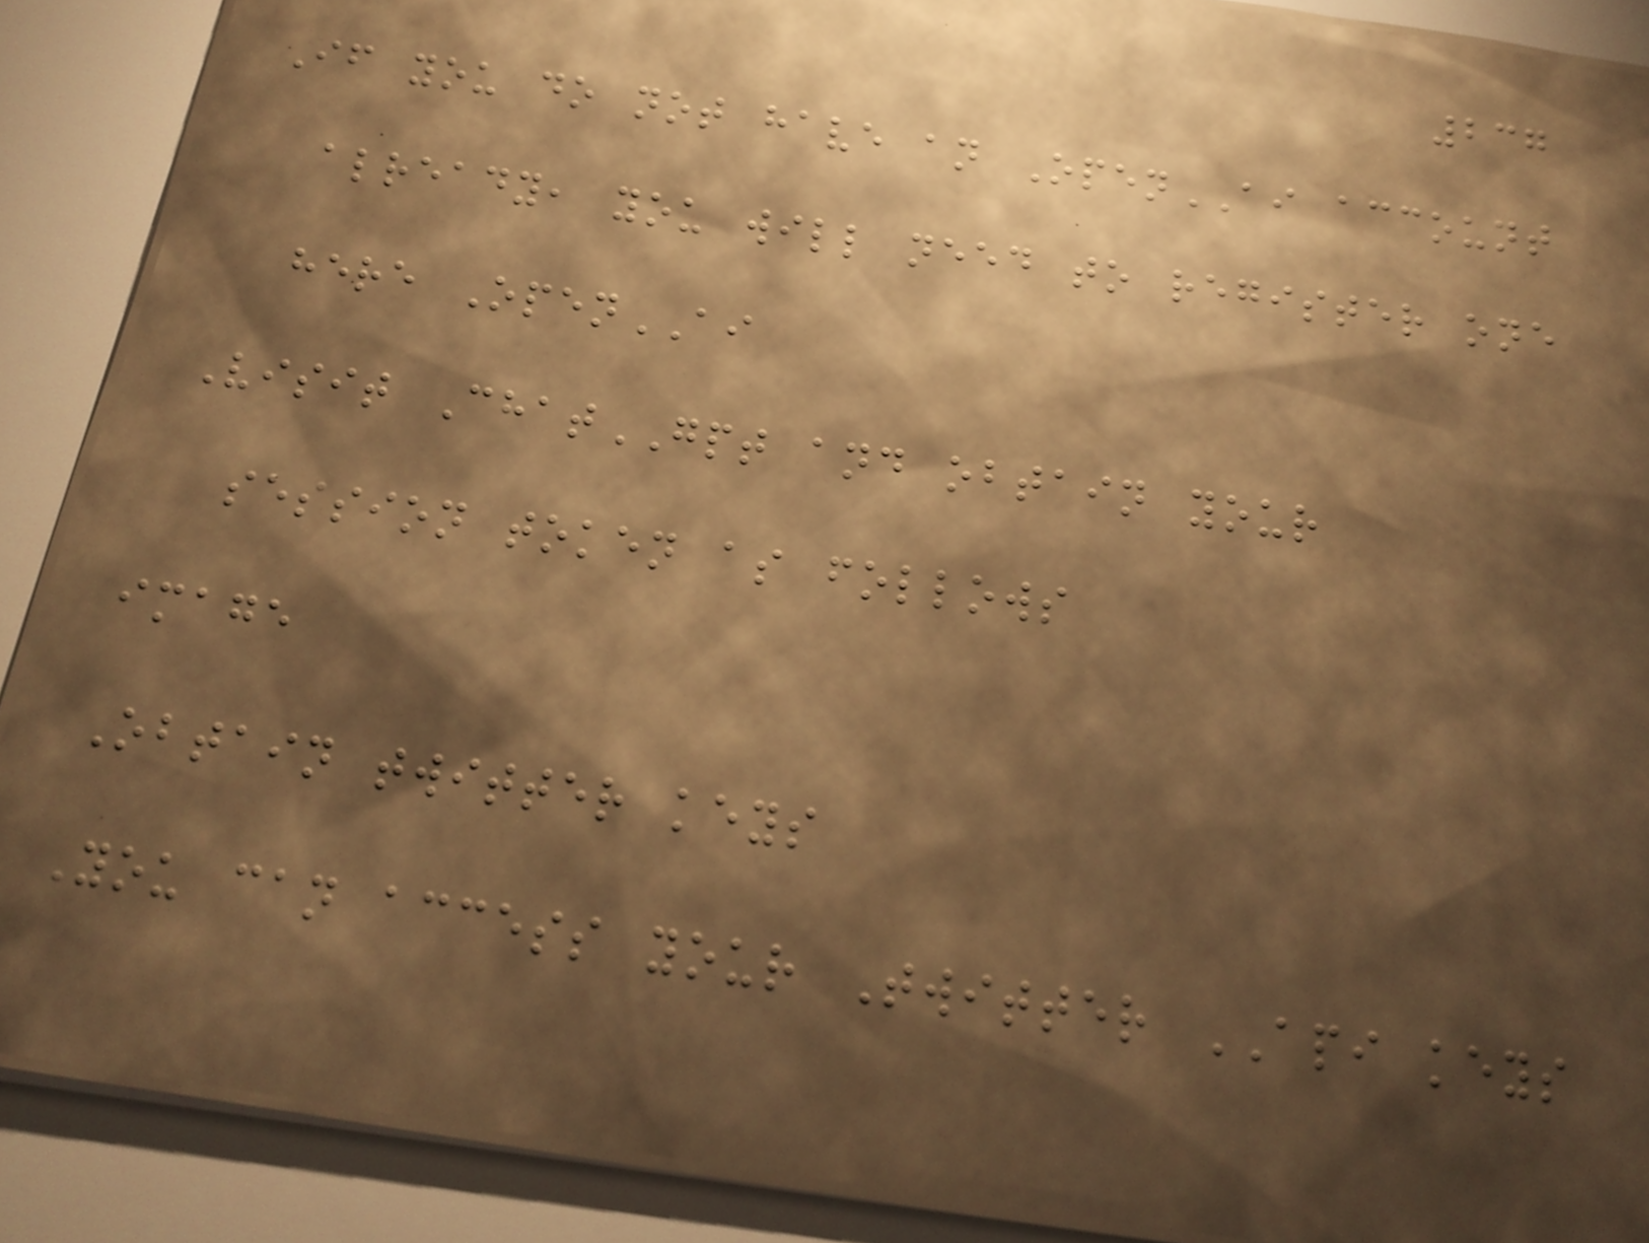237
If you do not have an OpenAI account
already, you will need to register one
here OpenAI
Visit ChatGPT and obtain your
session token as follows
image
Obtain twitter keys
You can access your Twitter API keys
